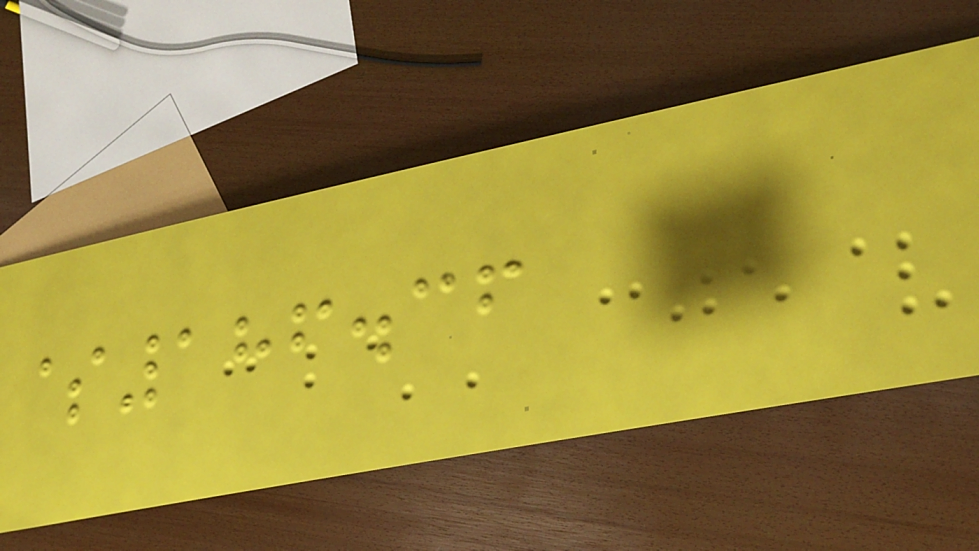$186.36
